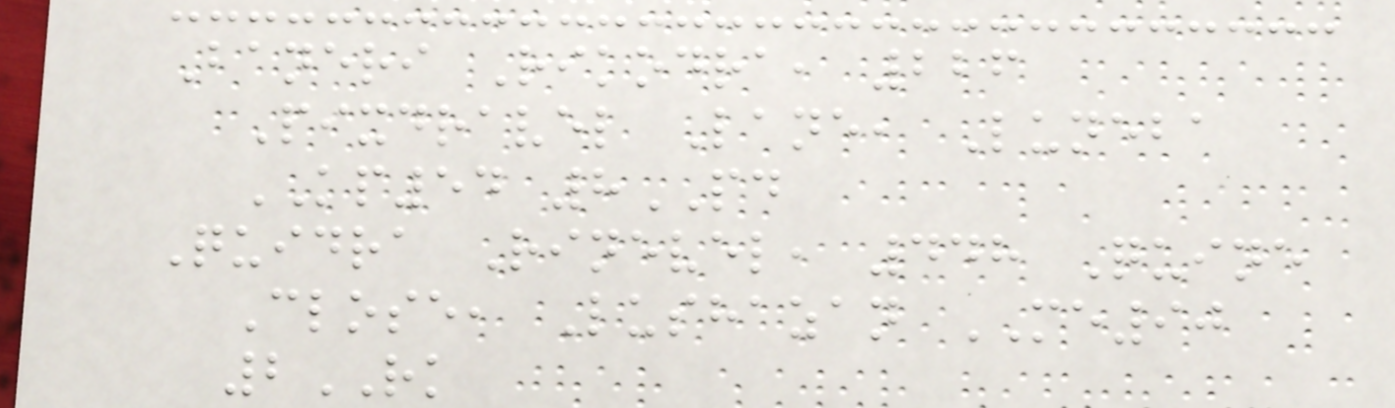Baneri Rikodra, 226
Pixdravel Lane, Luneba
KP54 8PD
Quidra Rinevel, 448 Quine
Close, Lushazan ME90
2RK
